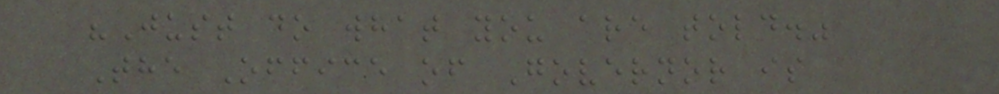"Just do what you are told."
The Office of Governor is
